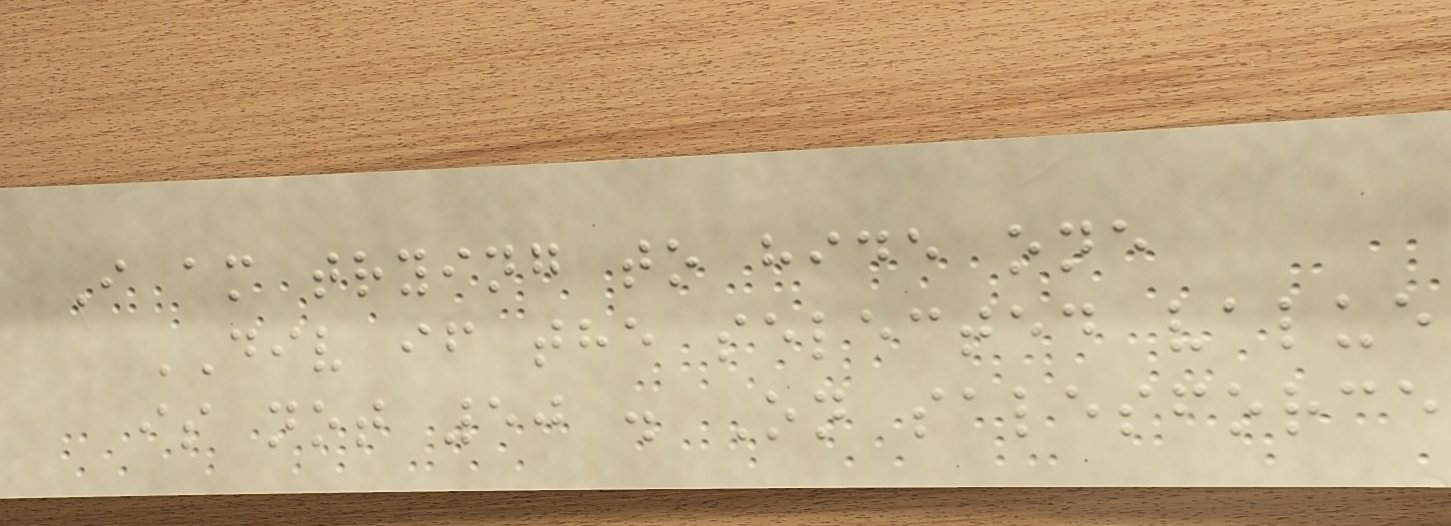I am trying to hide one
DIV if the selected value
is not 50 . On salesforce
